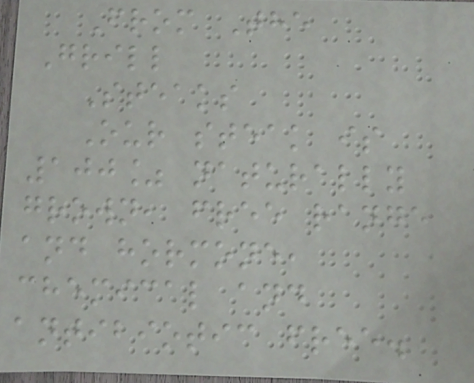From The
Grill
Steaks
Our steak is
100% naturally
grown, free range
and hormone,
chemical and
antibiotic free.
